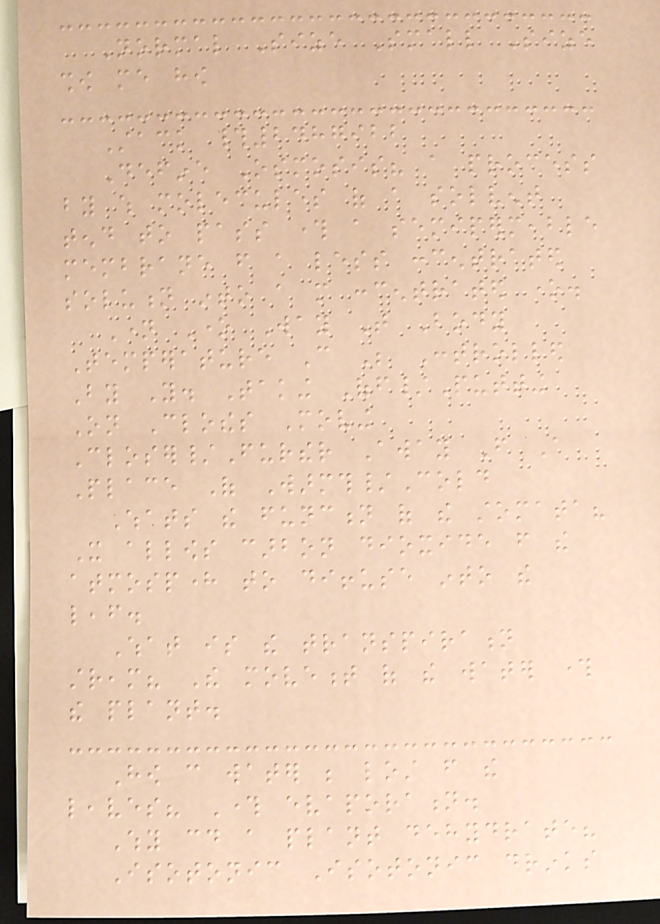Normal Size Small Size
show me how
Stack #2487922
Define Osmosis? a process
by which molecules of a solvent
tend to pass through a semipermeable
membrane from a less concentrated
solution into a more concentrated one.
Name One Way That Body
Temperature Can Be Controlled
By You. Taking Off/Putting
On Clothes Moving
Closer/Further Away From A
Place Of Warmth/Cold
Whats the function of the stomata?
It allows carbon dioxide from the
atmosphere to diffuse into the
leaf.
What is the transpiration
stream? The movement of the water through
the plant.
How can water be lost from the
leaves? Through evaporation.
Why could a plant dehydrate?
Isotonic Isotonic drinks
